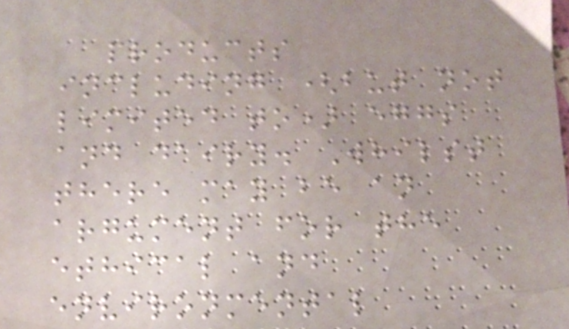products
including (but not
limited to) eggs
and dairy. Whilst
there may be an
argument for the
ethical and
environmental
